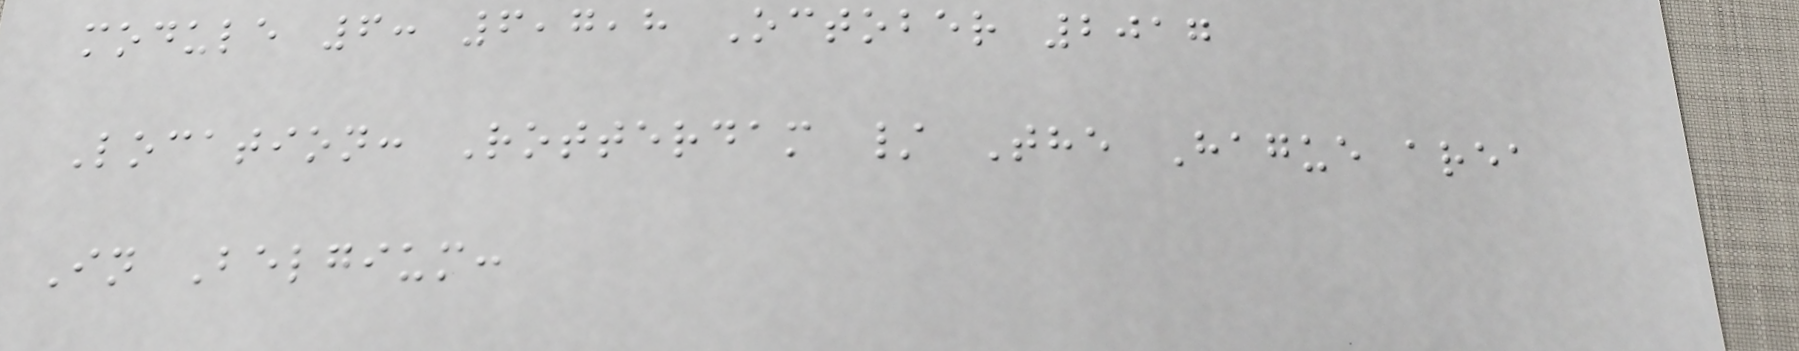module 6: 6,7,8 October 2017
Location: Rotterdam / The Hague area
In Belgium:
